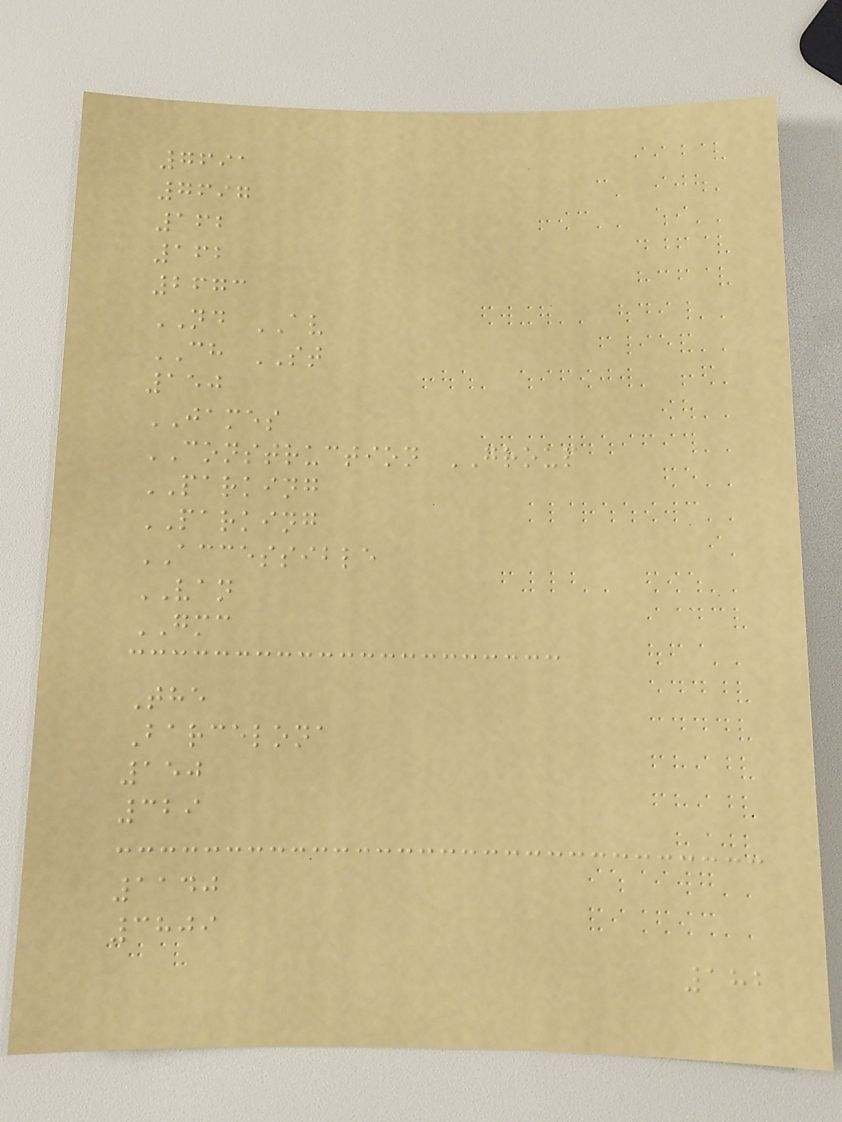7691
7697
162
162
2673
ND AV
CH ST
150
JAMES
CONSTRUCTION GROUP
PARKING
PARKING
ACCESSIBLE
VAN
GMC
The
Barcelona
150
329
1140
3809
182
